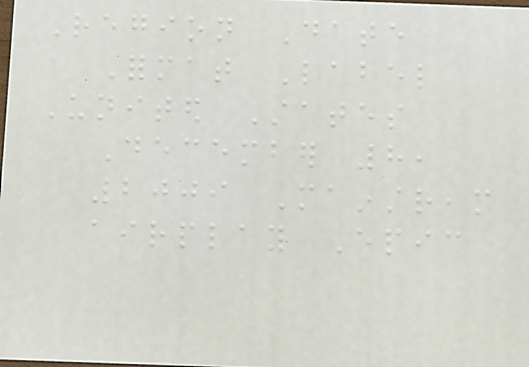Region Date
Format Label
United States
December 8,
2009 Mainstream
airplay Epic
